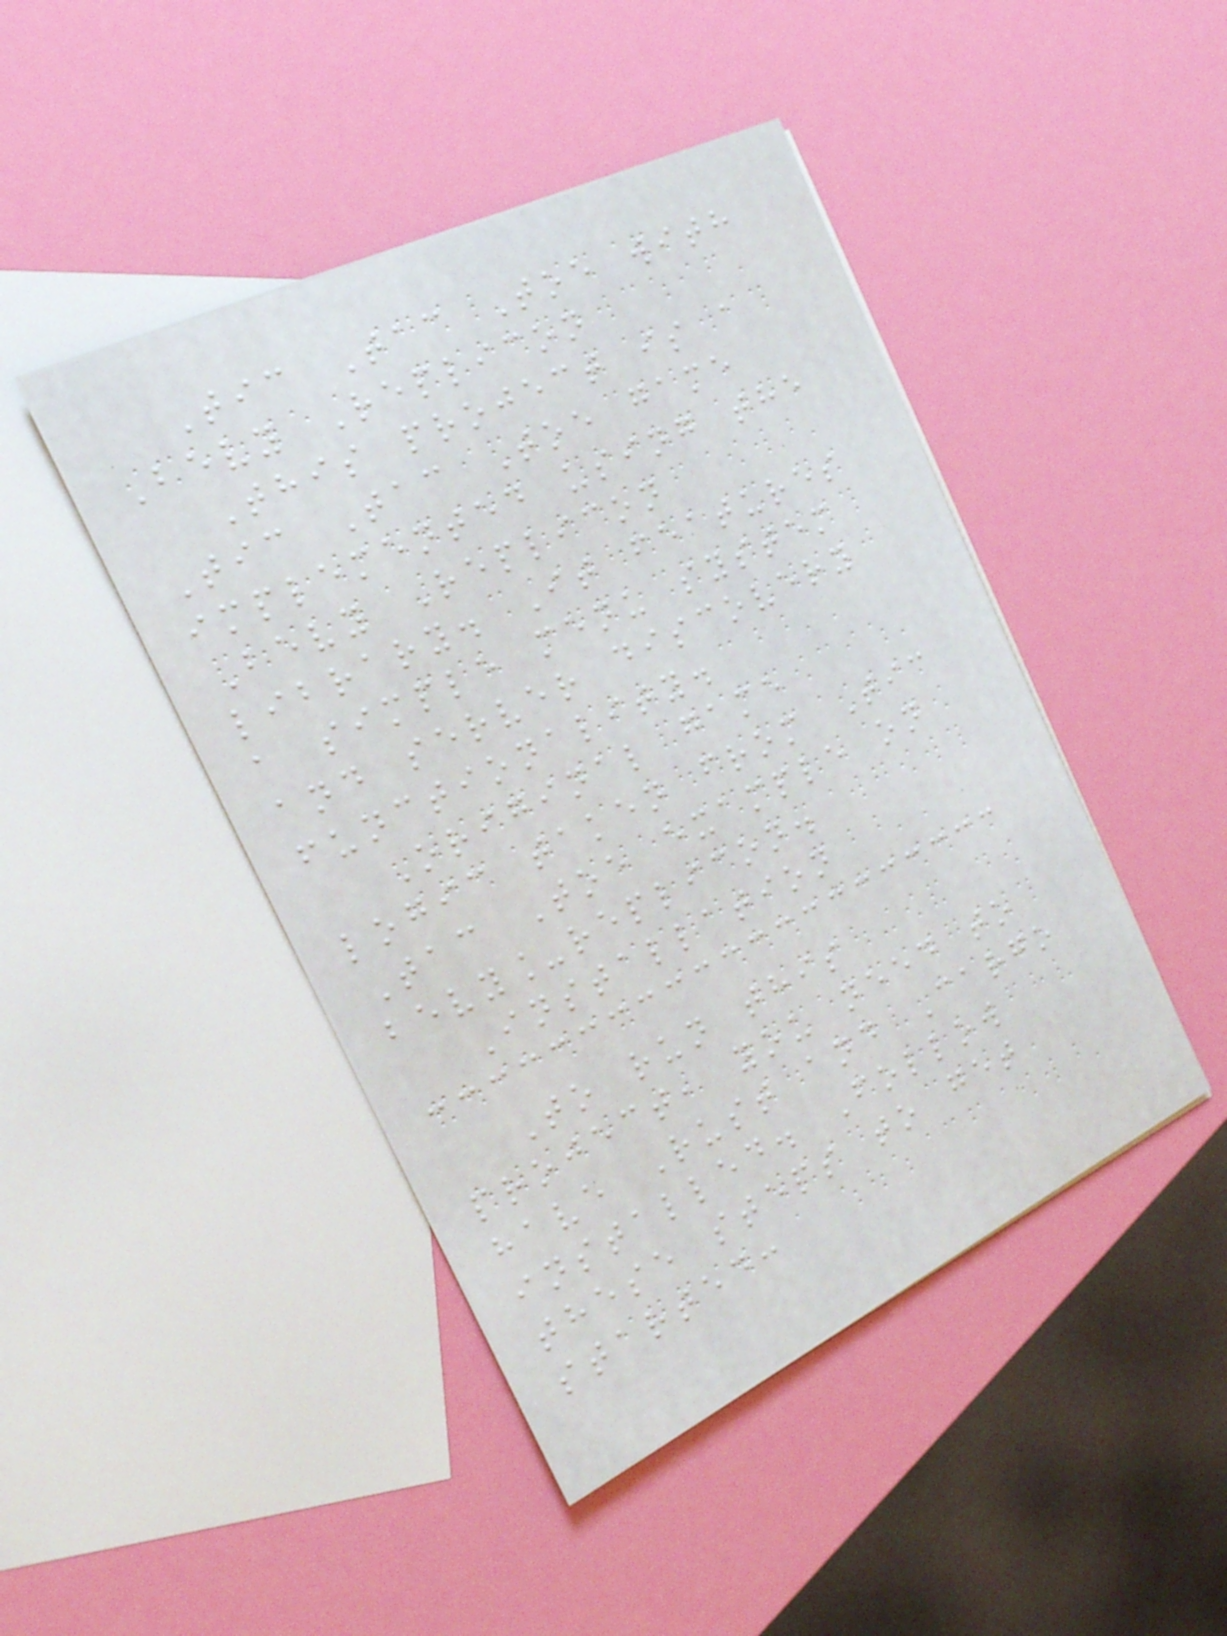Tic Tac Toe with
Bevy Replicon
This project is a
Tic Tac Toe game
implemented using the
Bevy Replicon
library. It features
a simple menu system
and server discovery
functionality.
Original game
logic taken from Tic
Tac Toe example on
bevy_replicon.
Installation
To run this
project, you need to
have Rust and Cargo
installed. Follow
these steps to get
started:
